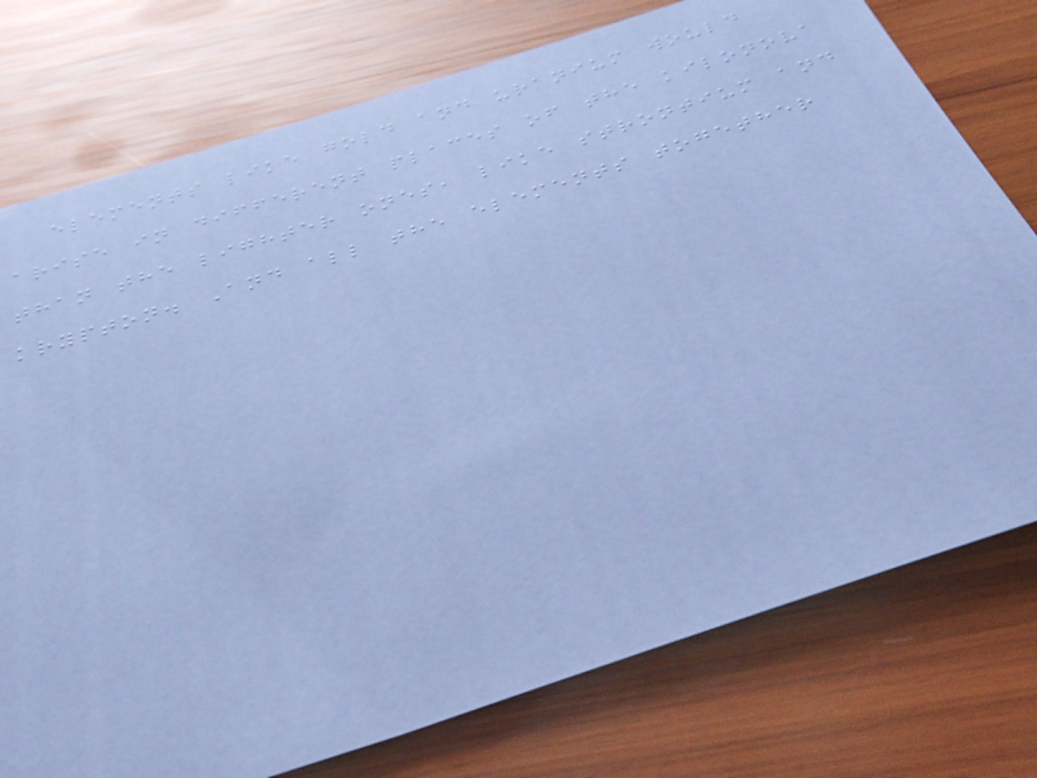elements like gold and uranium would
arise in different places of the kilonova
than the lighter ones, like strontium and
krypton. And all the elements together
